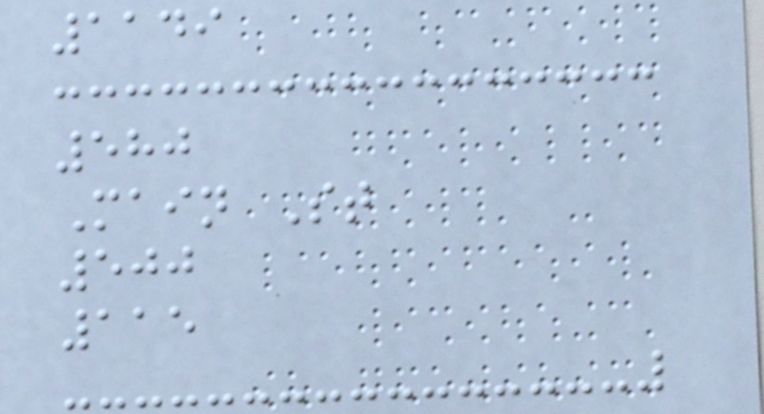1149
580
Main St
500
115
